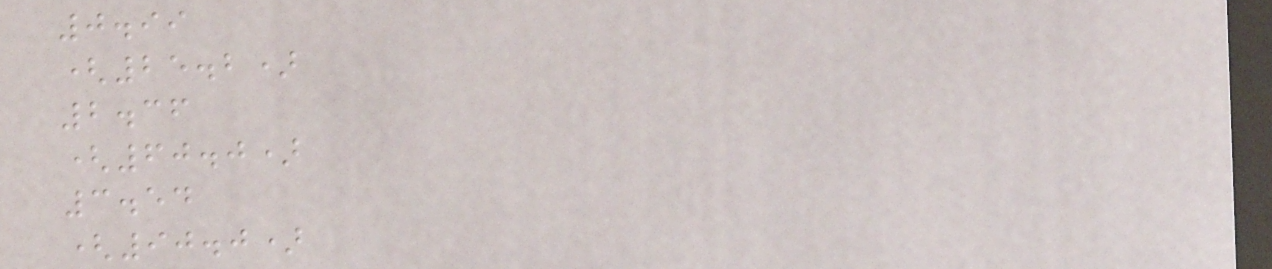0.99
(25.2)
2.36
(60.0)
3.54
(90.0)
